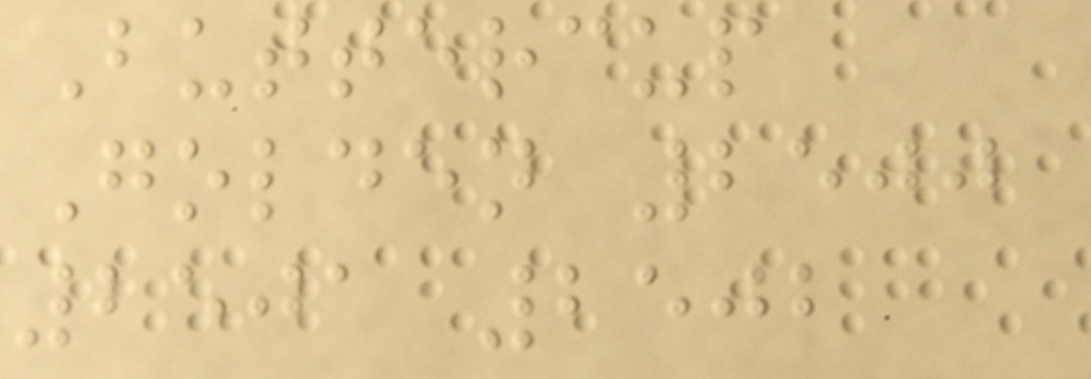Buttercup
Golden 2500
2501 2502
